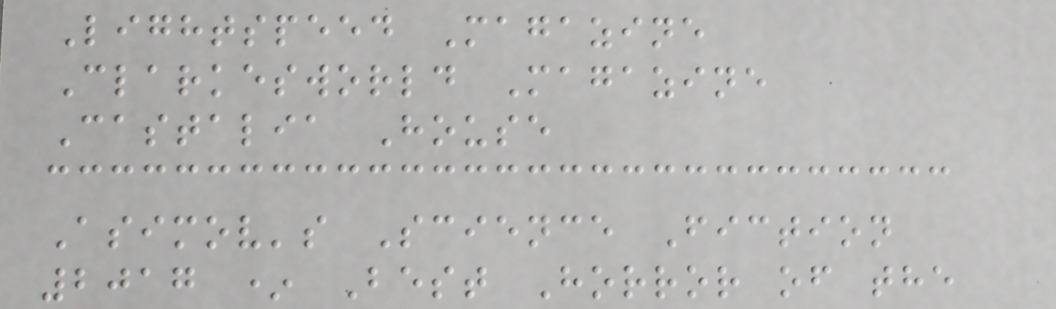Lightspeed Magazine
Clarkesworld Magazine
Castalia House
Asimov's Science Fiction
2017 * Best Horror of the
